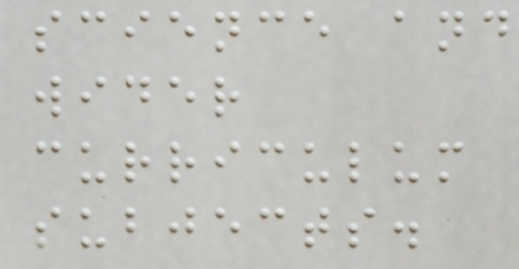science and
wider
curriculum
subjects.
